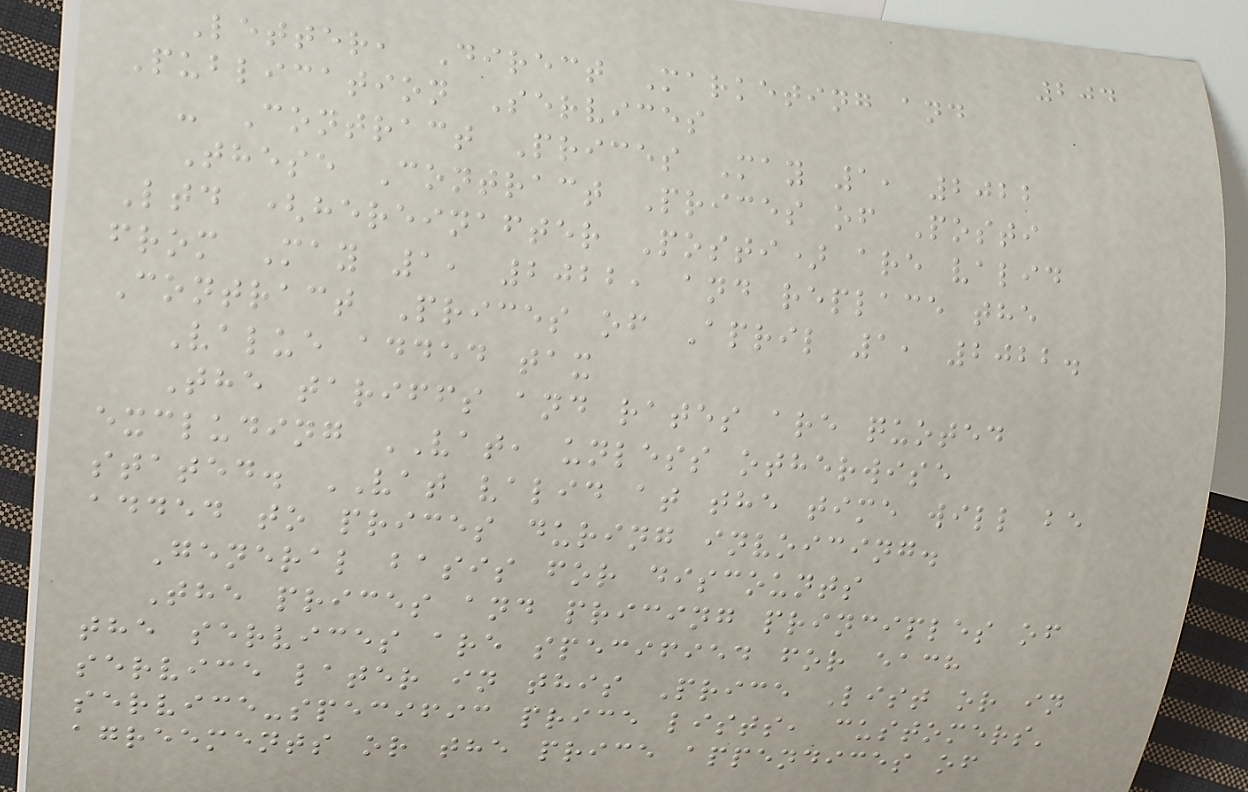204
Letter, Direct Marketing and
Publication Services
- Contract Prices May 1, 2022
These Contract Prices of Posti
Ltd (hereinafter Posti) are valid
from May 1, 2022, and replace the
Contract Prices of April 1, 2022.
Value added tax
The tariffs and rates are quoted
excluding VAT, unless otherwise
stated. VAT valid at the time will be
added to prices during invoicing.
General basis for discounts
The prices and pricing principles of
the services are specified for each
service later in this Price List or in
service-specific price lists, customers'
agreements or the price appendices of
